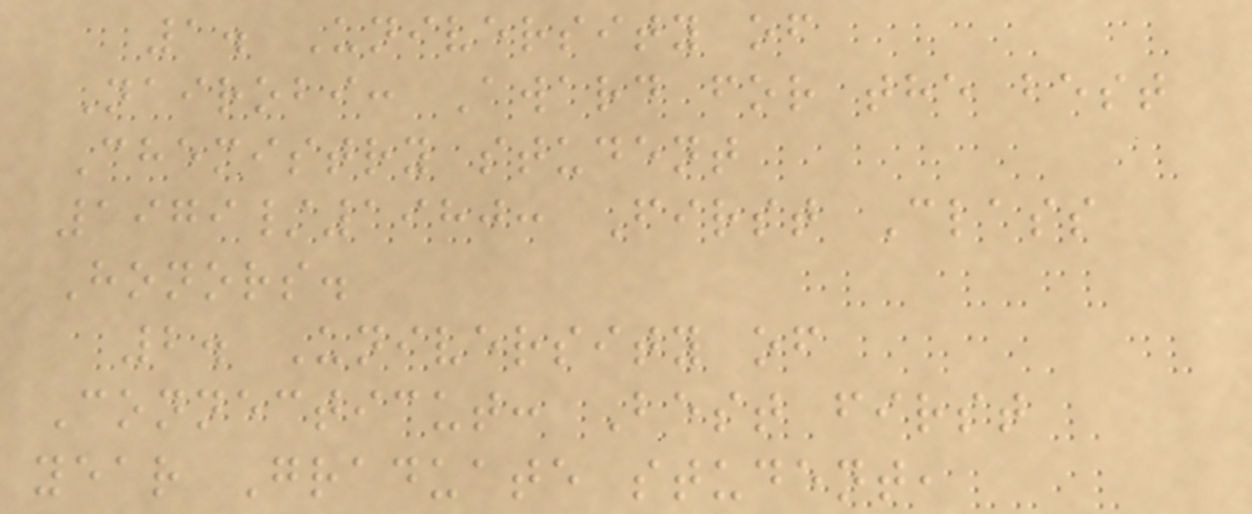1. University of
Nairobi: Award for the best
Chemistry student
1979/1980: First Class
Honors.
2. University of
Connecticut: Best first
year Graduate student,
